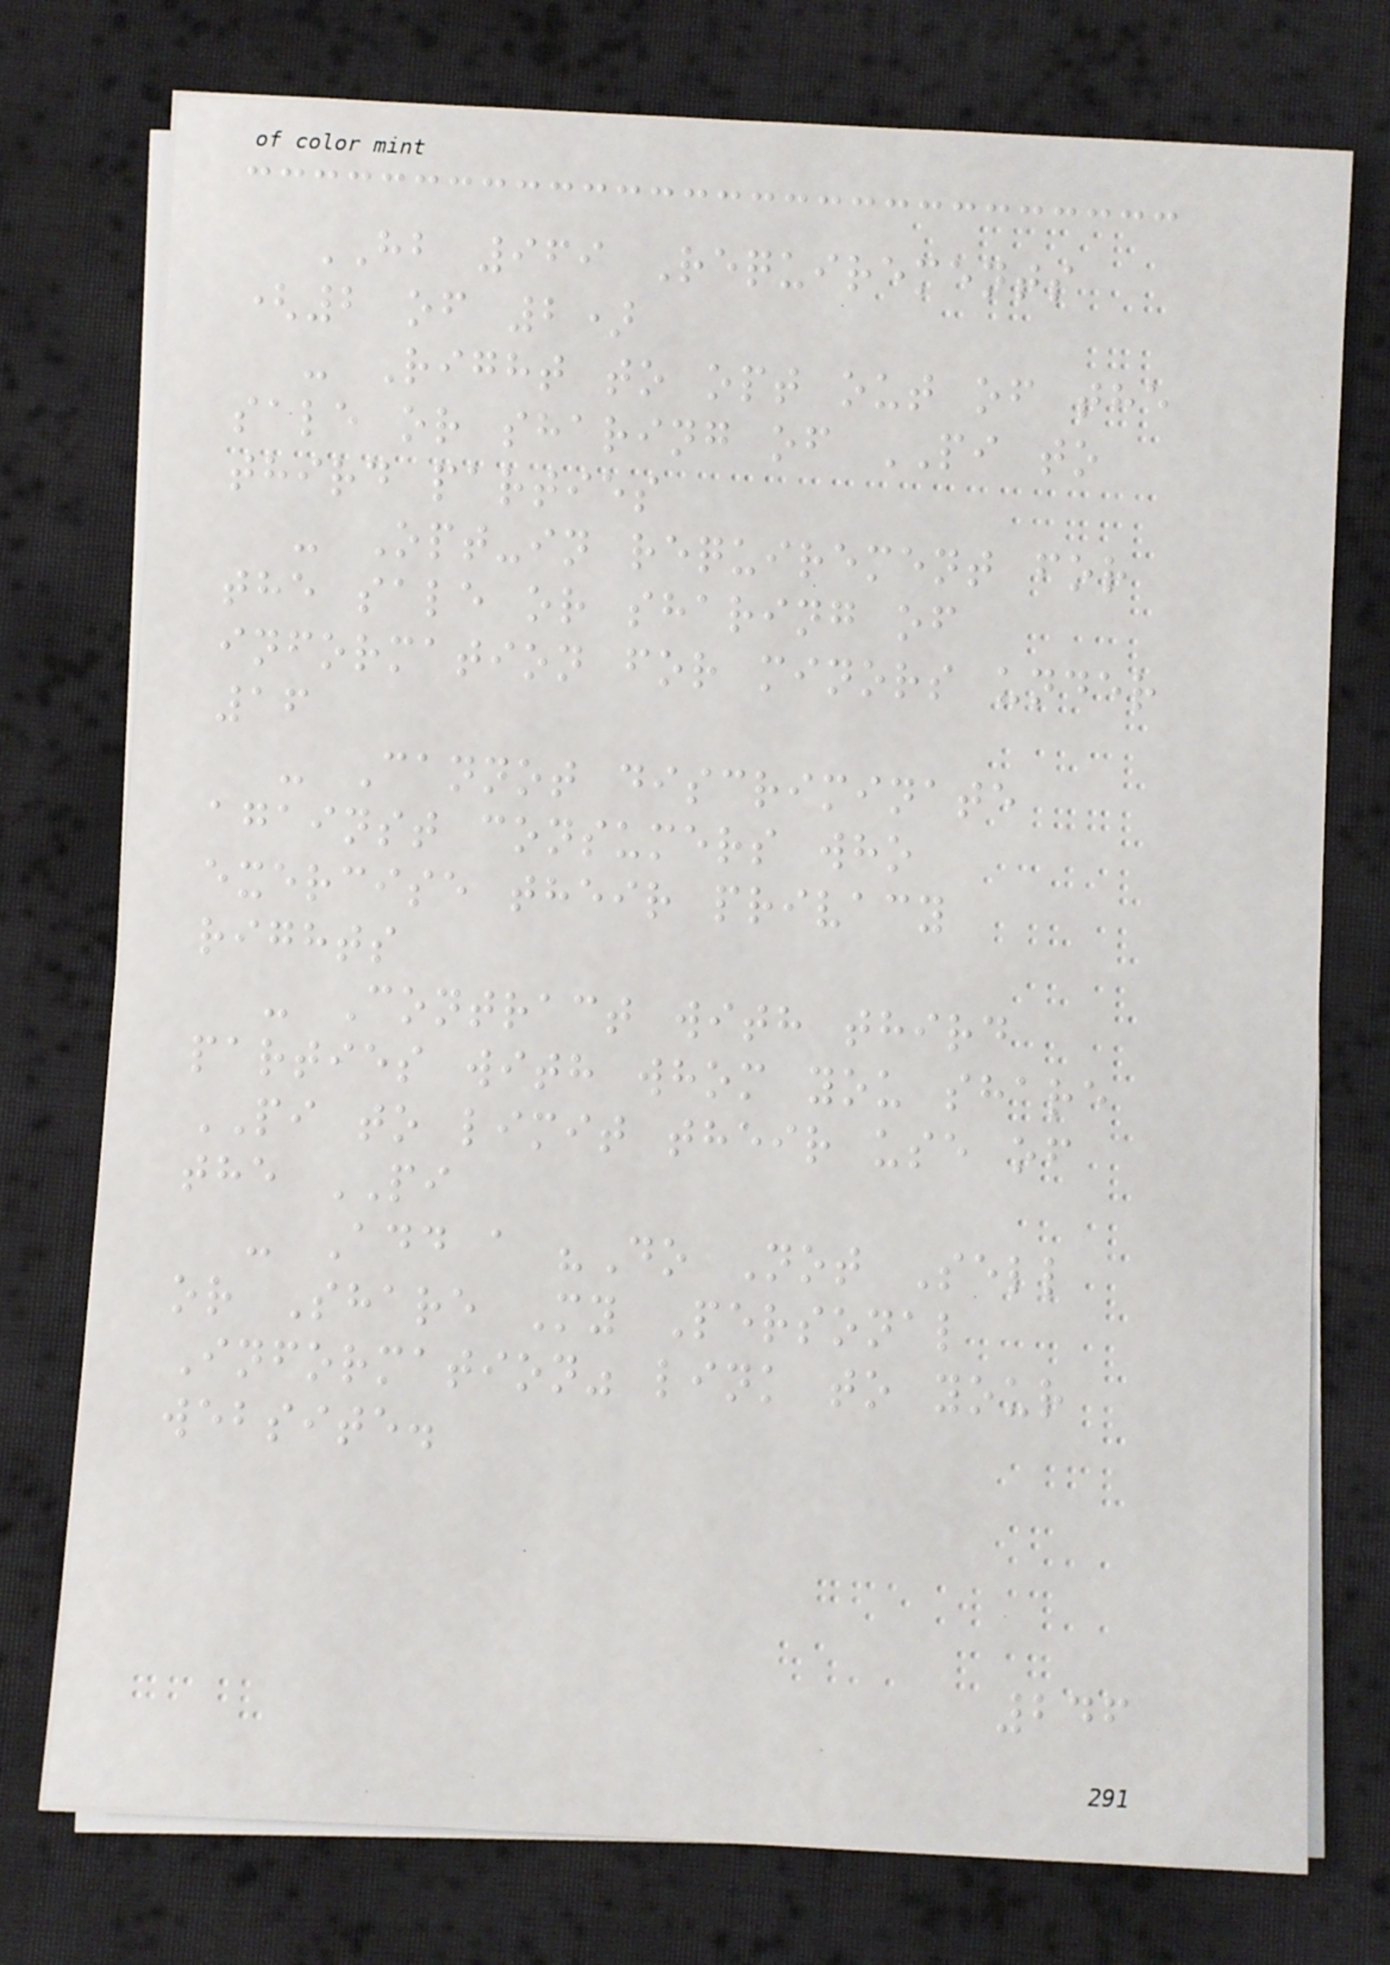HB 969 Requirements
(2 of 2)
- Right to opt out of the
sale or sharing of PI to
third parties
- Opt-in requirement for
the sale or sharing of
information for minors under
16
- Cannot discriminate
against consumers who
exercise their privacy
rights
- Contract with third
parties with whom you share
PI to limit their use of
the PI
- Add a "Do Not Sell
or Share My Personal
Information" link to your
website.
246
